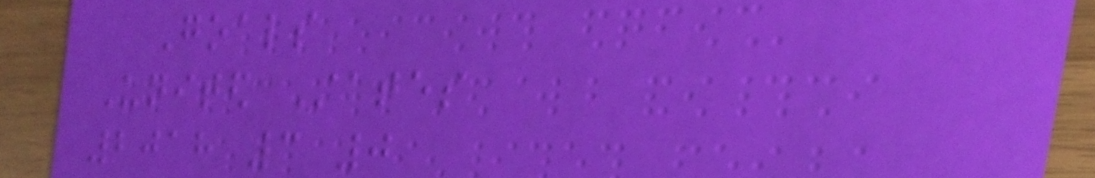Goals
United States
2018 3 0
